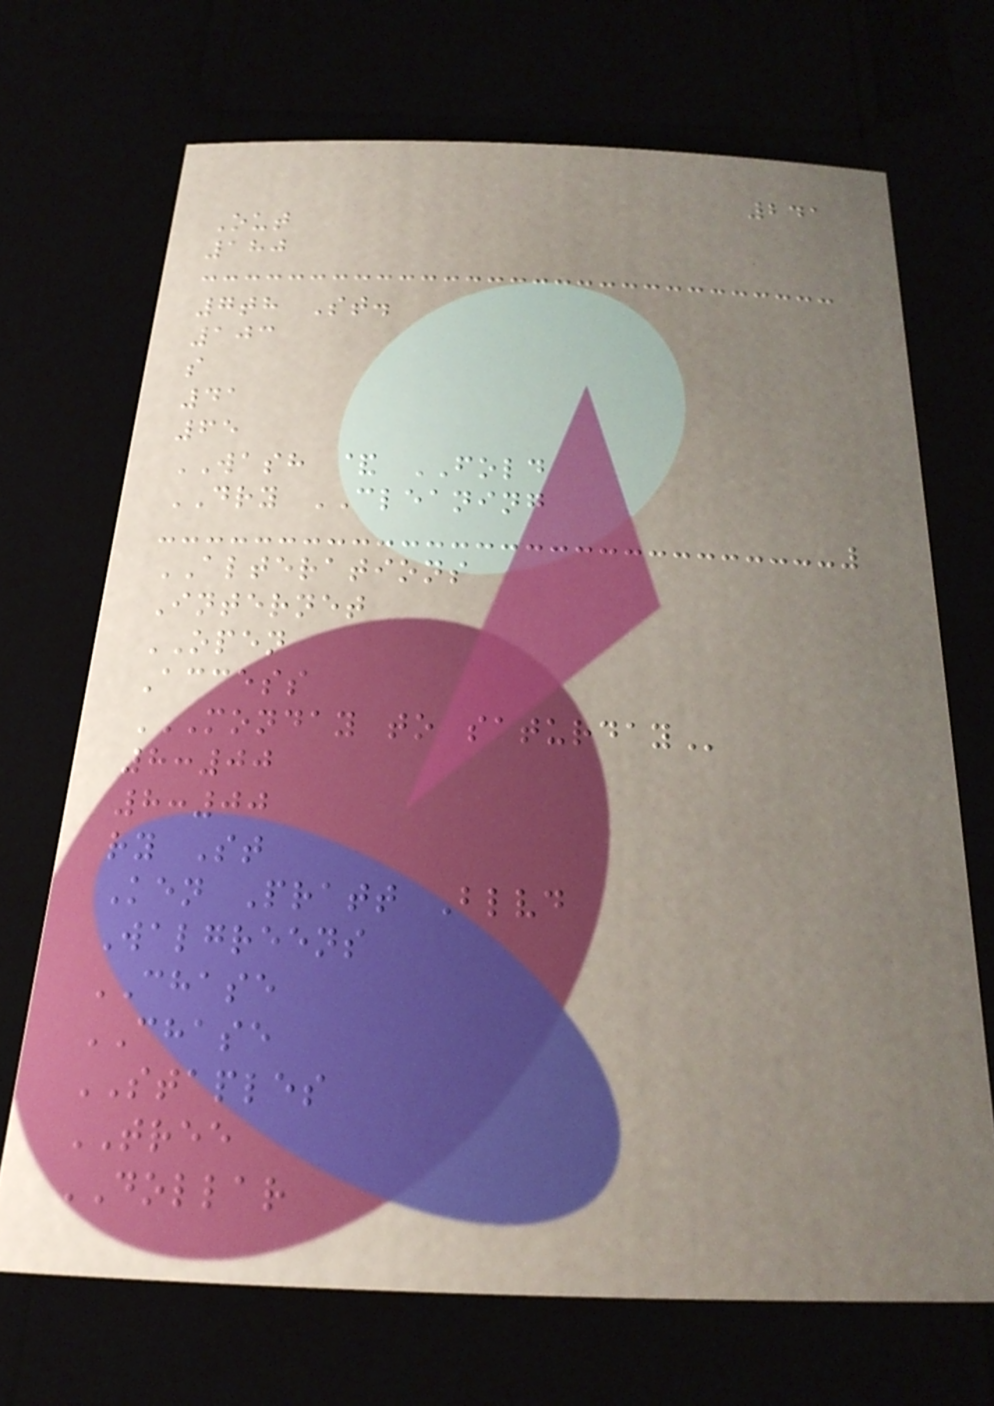241
Out
180
7th St.
103
s
41
65
WASH & FOLD
DRY CLEANING
ALTERATIONS
Internet
OPEN
Access
MONDAY TO SATURDAY
8:00
8:00
ry St
Ken Pratt Blvd
Walgreens
CHASE
CHASE
STAPLES
TREE
DOLLAR
